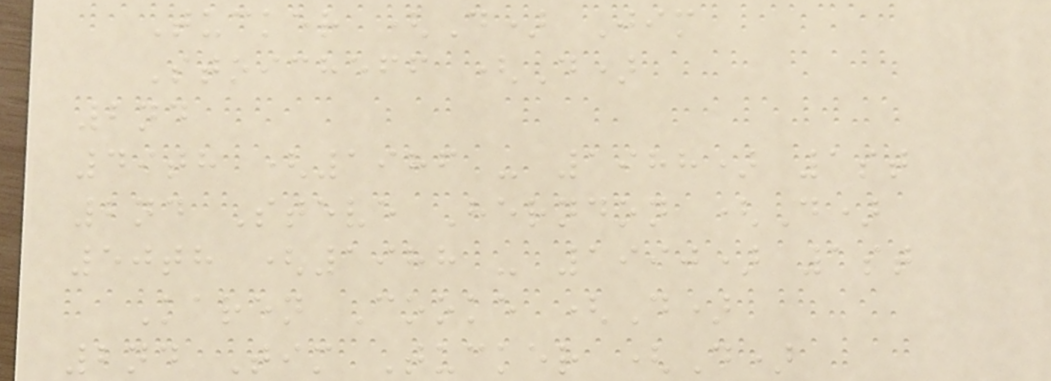Tucker (D) Jim
Stoicheff (D)
2nd
49th (1986 - 1988) 1st
2nd Steve Herndon (D)
50th (1988 - 1990) 1st
Karen Cooke (D)
2nd Tim Tucker (D)
